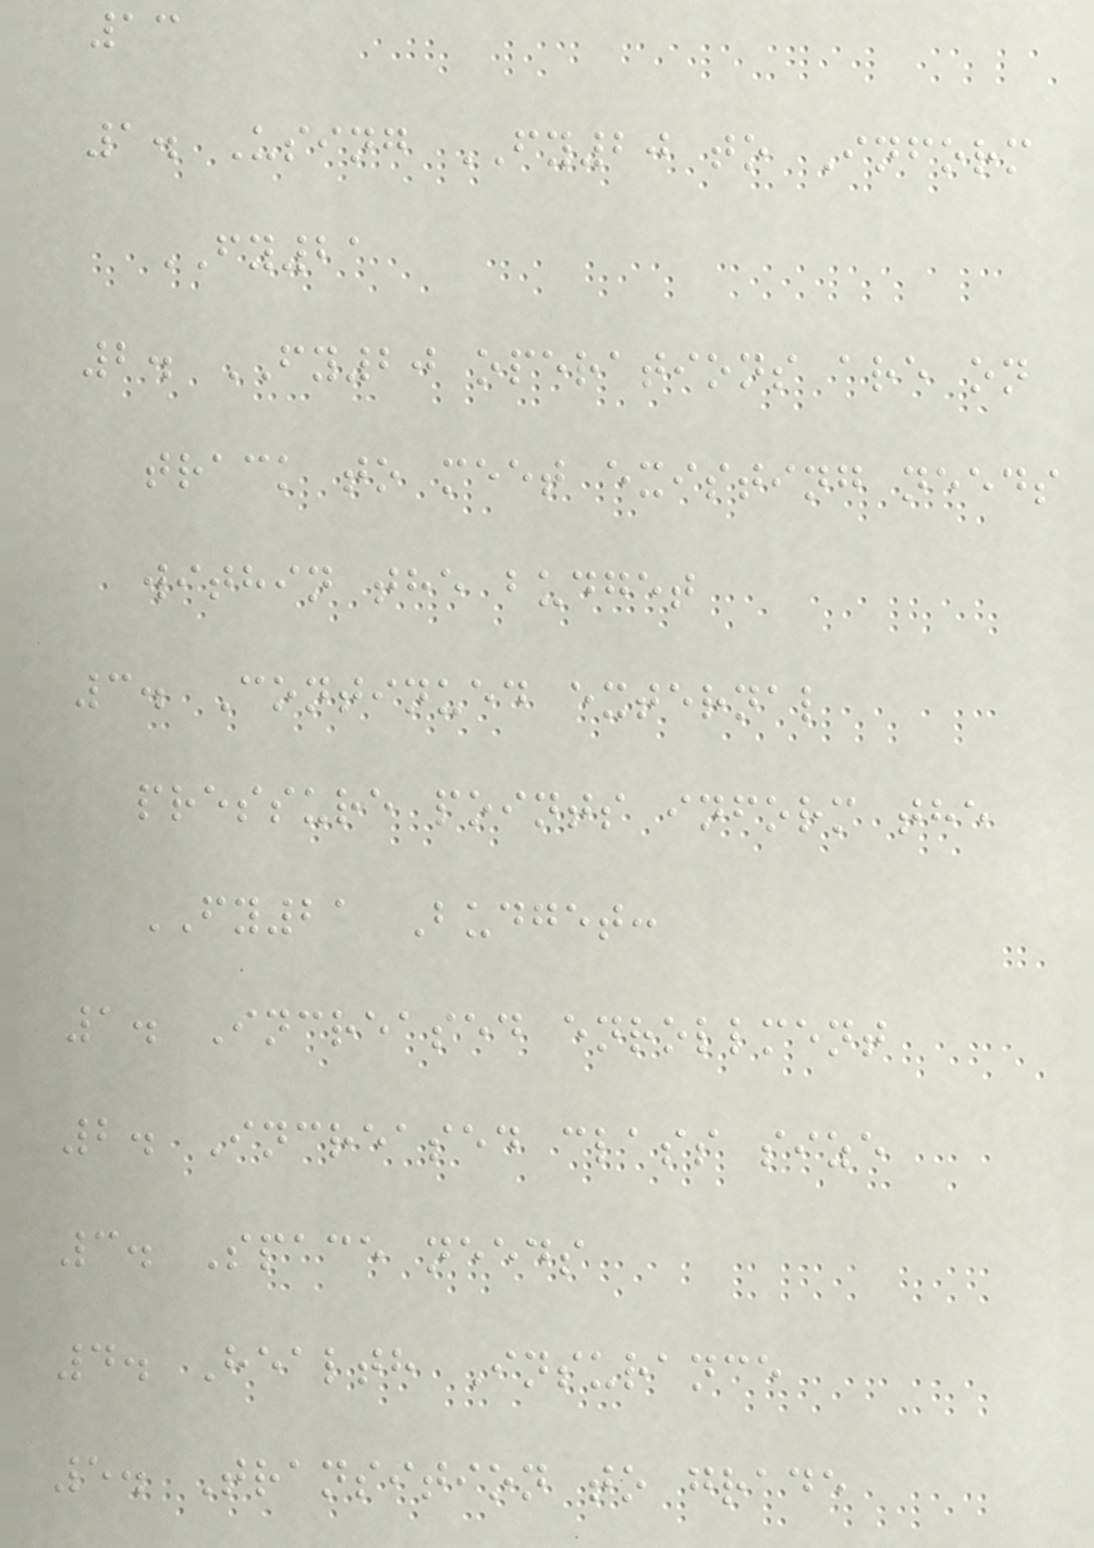13
1. Using FY20 to Inform
FY21
2. FY20 operations are on
track to meet existing needs
within the budget
3. Continued external
pressure points inform the
FY21 Budget:
1. Increased enrollment
2. Increased class size
3. Space needs
4. Health Insurance
5. Transition to grade
